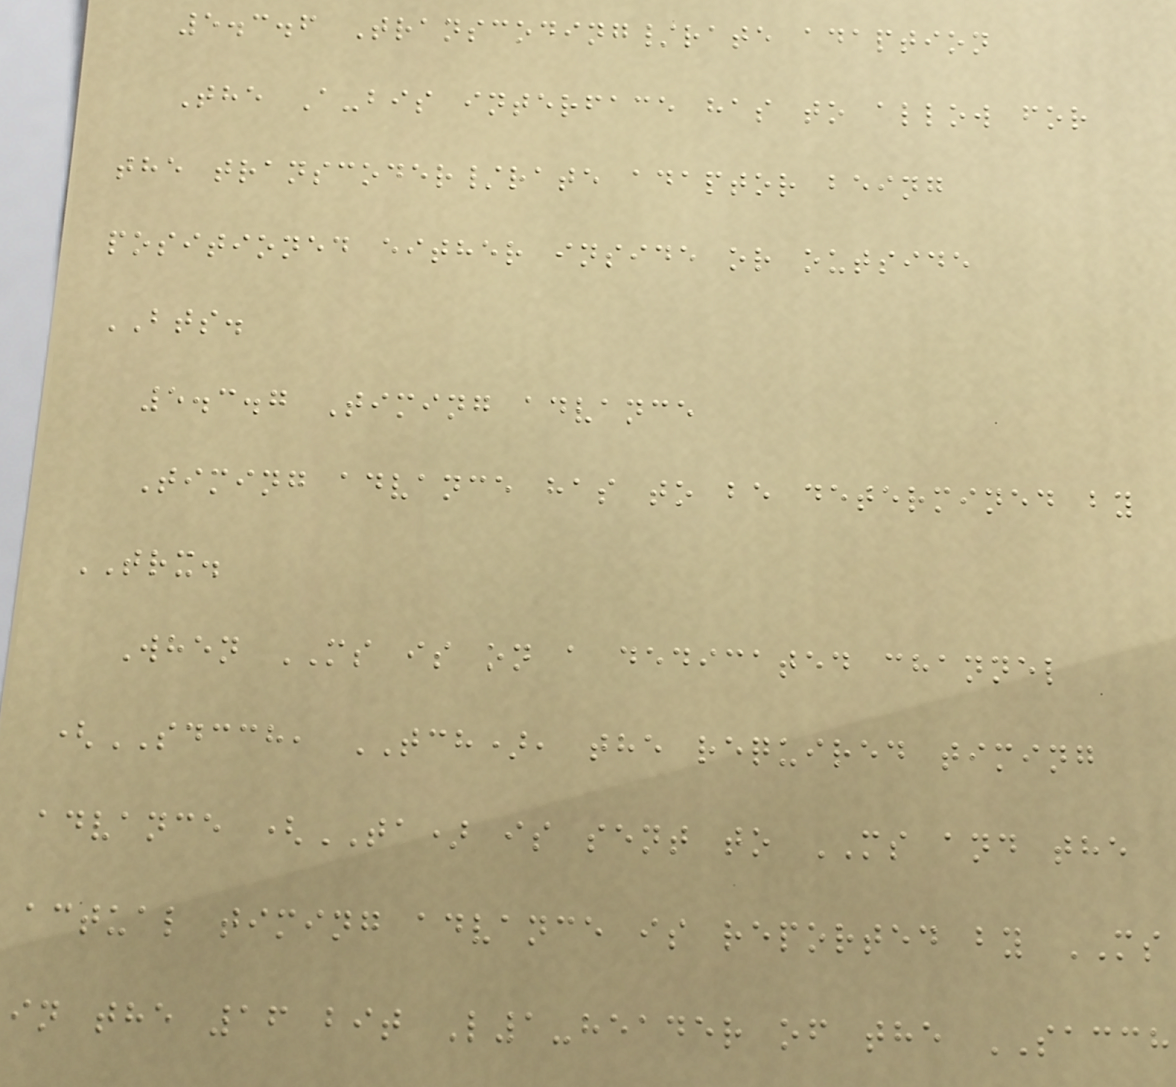5.3.6 Transcoding/rate adaption
The A-bis interface has to allow for
the transcoder/rate adaptor being
positioned either inside or outside
BTS.
5.3.7 Timing advance
Timing advance has to be determined by
TRX.
When MS is on a dedicated channel
(SDCCH, TCH), the required timing
advance (TA) is sent to MS and the
actual timing advance is reported by MS
in the 16 bit L1-header of the SACCH
